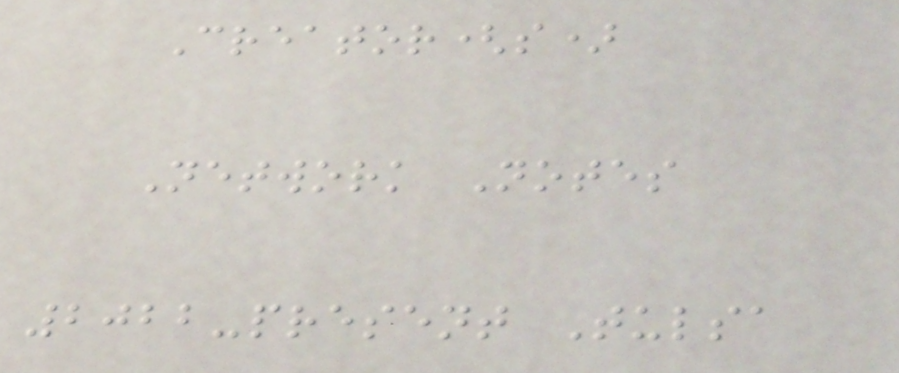Creator(s)
Network Notes
2022-present Tulsa
